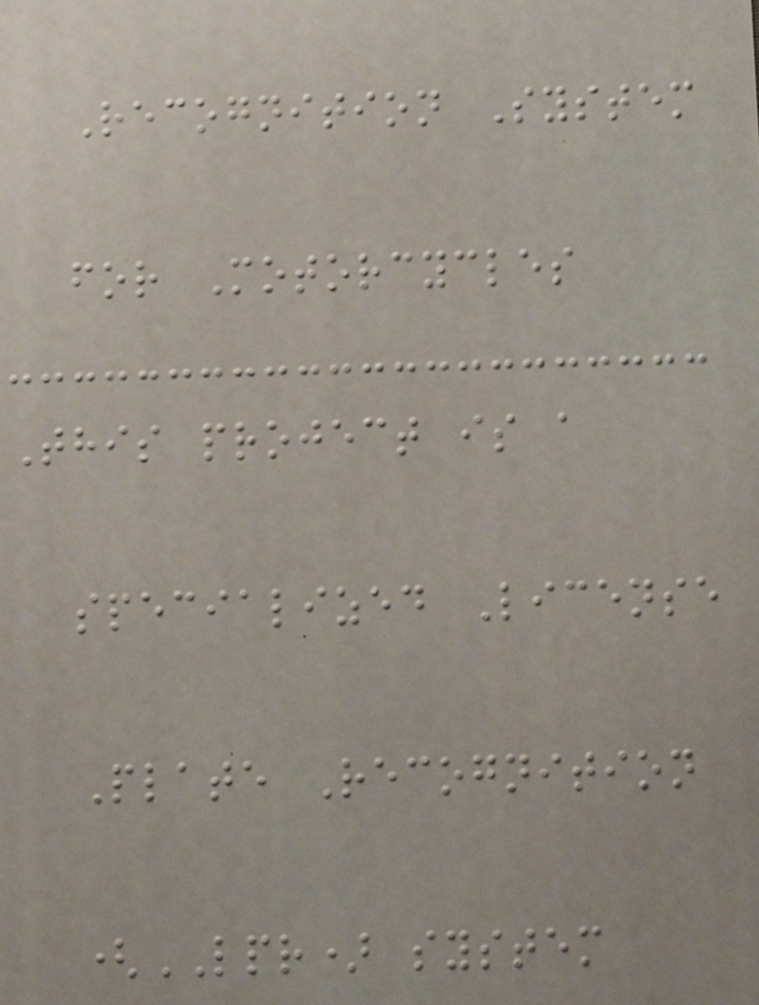Recognition System
for Motorcycles
This project is a
specialized License
Plate Recognition
(LPR) system
